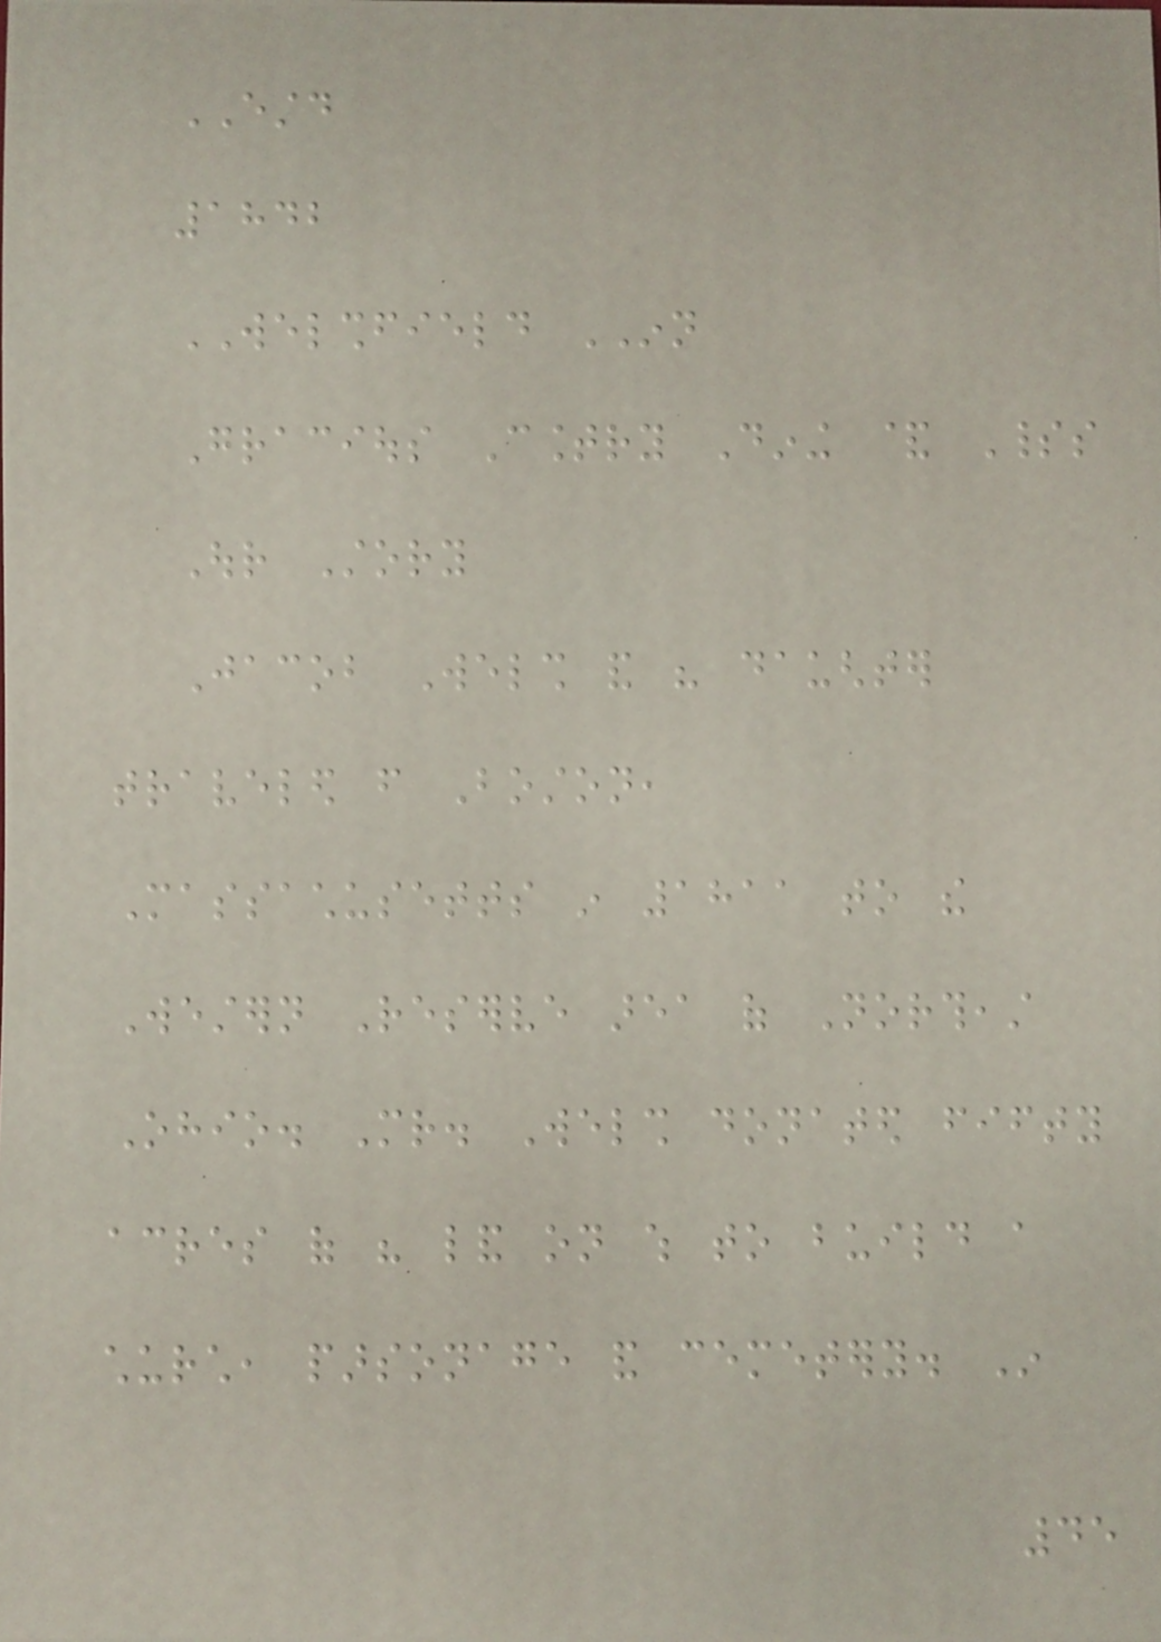ESTD
1842
WELSHFIELD INN
Gracious Country Dining & Spirits
Our Story
Jacob Welsh and his daughter
traveled from Boston,
Massachusetts in 1811 to the
Western Reserve area of Northeast
Ohio. Mr. Welsh donated fifty
acres of his land on which to build a
church, parsonage and cemetery. In
45
